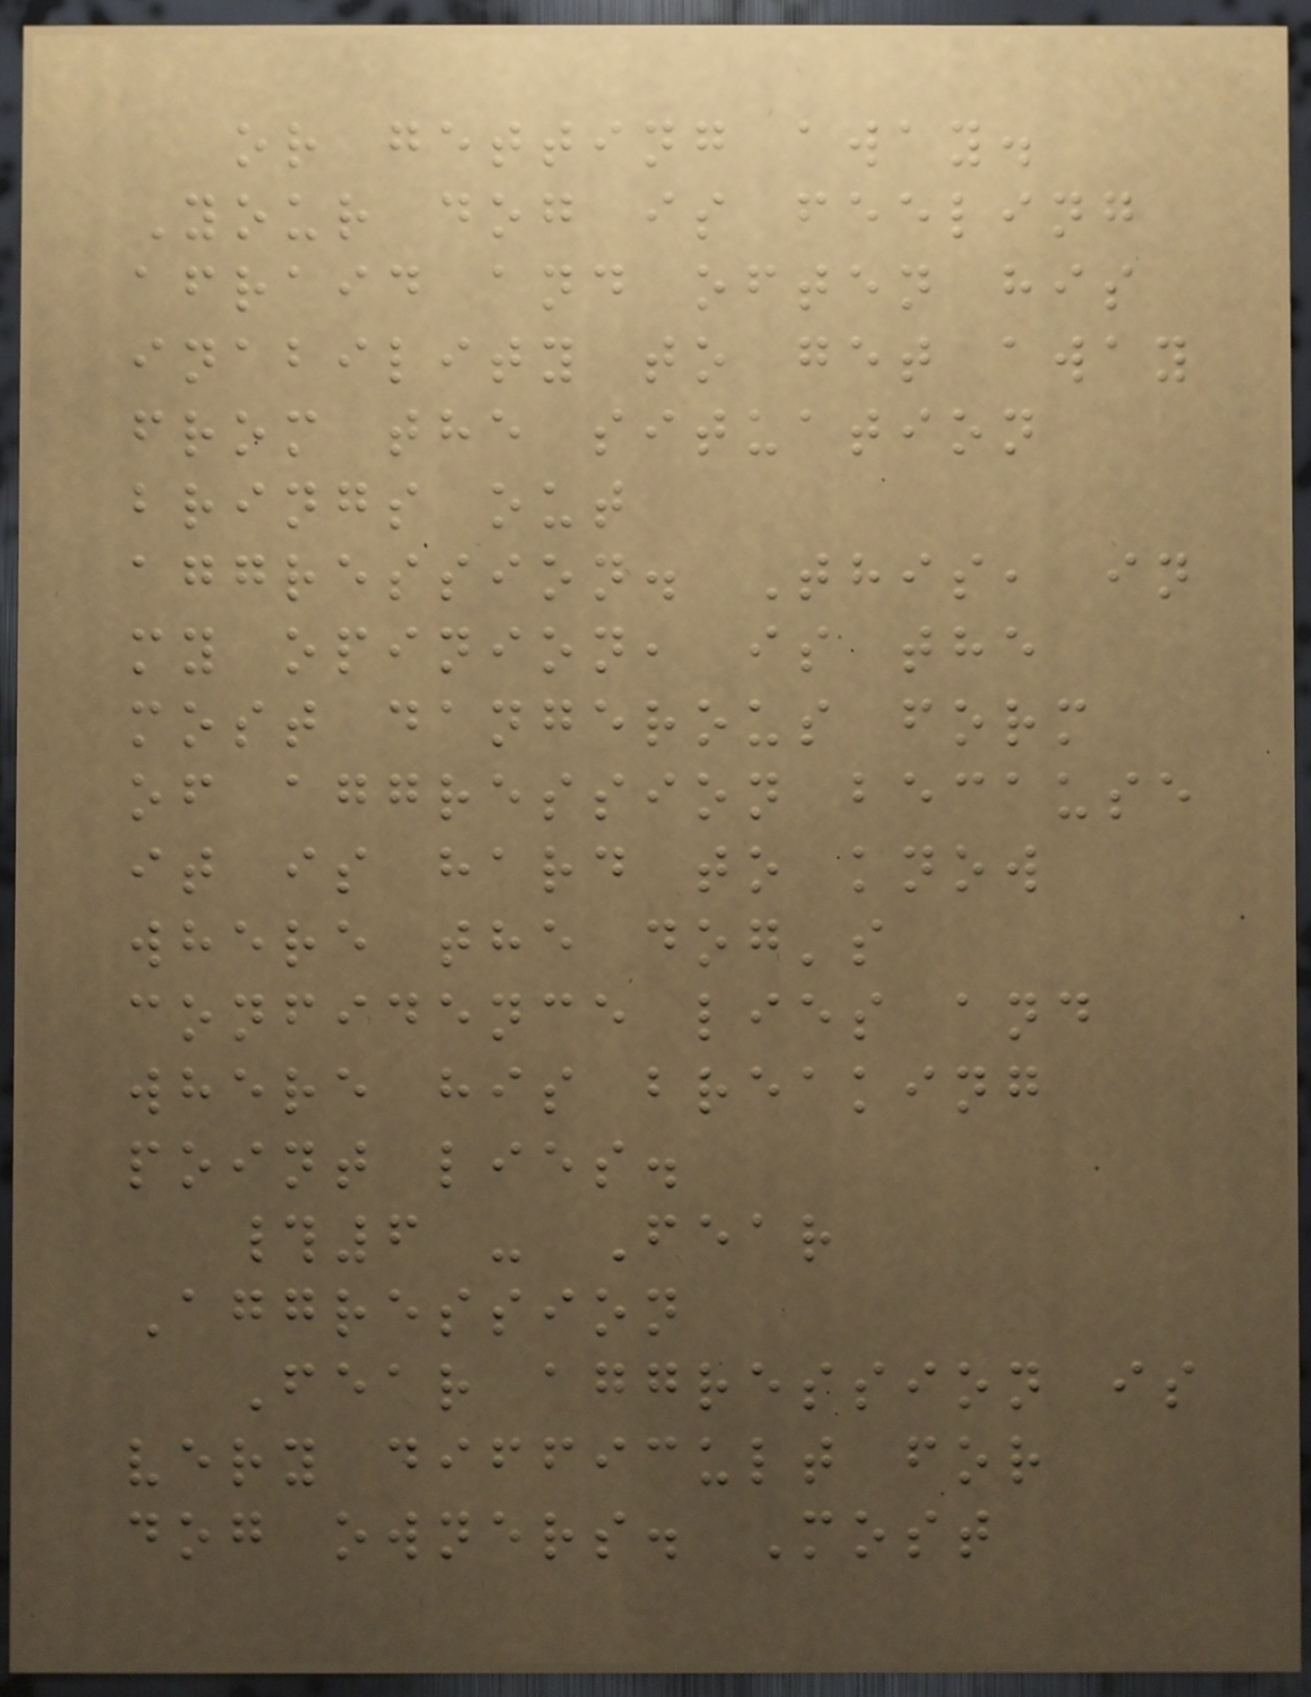or getting away.
Your dog is feeling
afraid and often his
inability to get away
from the situation
brings out
aggression. This, in
my opinion, is the
most dangerous form
of aggression because
it is hard to know
where the dog's
confidence lies and
where his breaking
point lies.
#6 - Fear
Aggression
Fear aggression is
very difficult for
dog owners. Most
